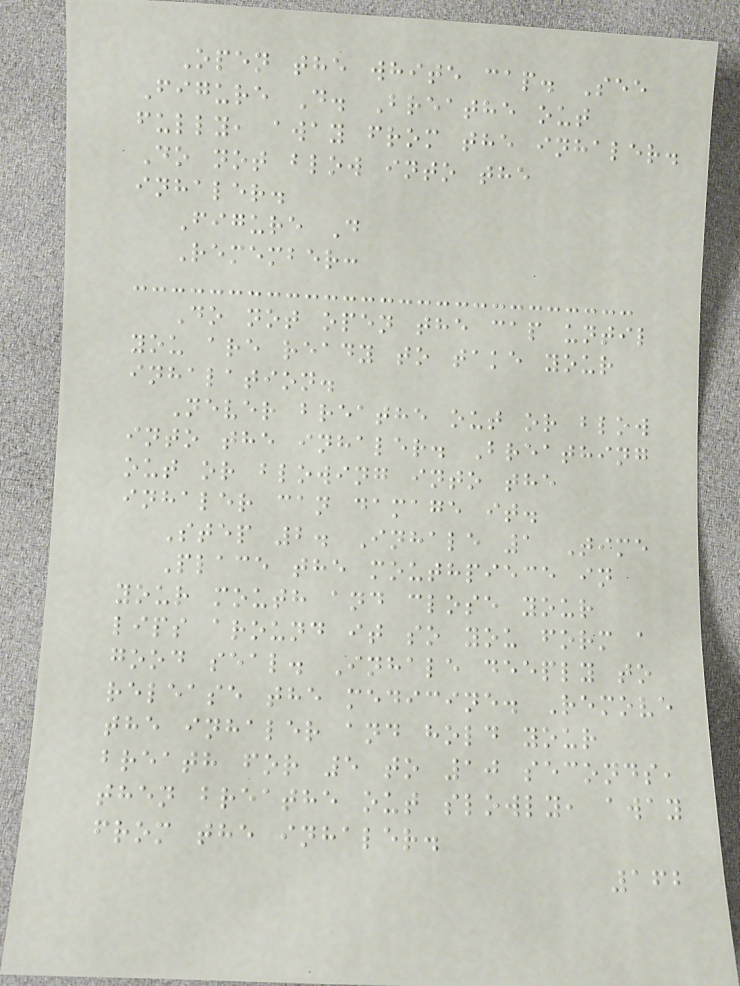Open the white cap. See
Figure D. Breathe out
fully, away from the inhaler.
Do not blow into the
inhaler.
Figure D
Remember:
Do not open the cap until
you are ready to take your
inhalation.
Never breathe out or blow
into the inhaler. Breathing
out or blowing into the
inhaler can damage it.
Step 2. Inhale 1 Time
Place the mouthpiece in
your mouth and close your
lips around it so you form a
good seal. Inhale deeply to
release the medicine. Remove
the inhaler and hold your
breath for 5 to 10 seconds,
then breathe out slowly, away
from the inhaler.
162
